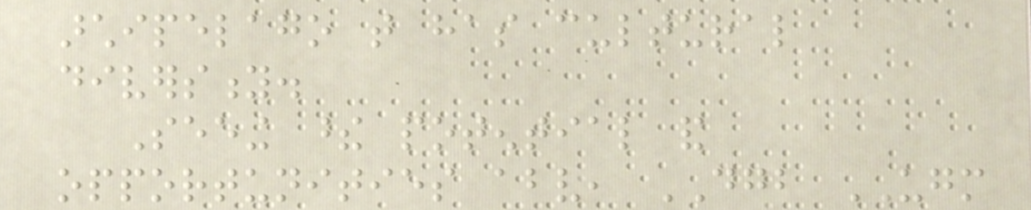archipelago that has cultural
diversity.
Seeing these potential and
opportunities above, DGB UGM
